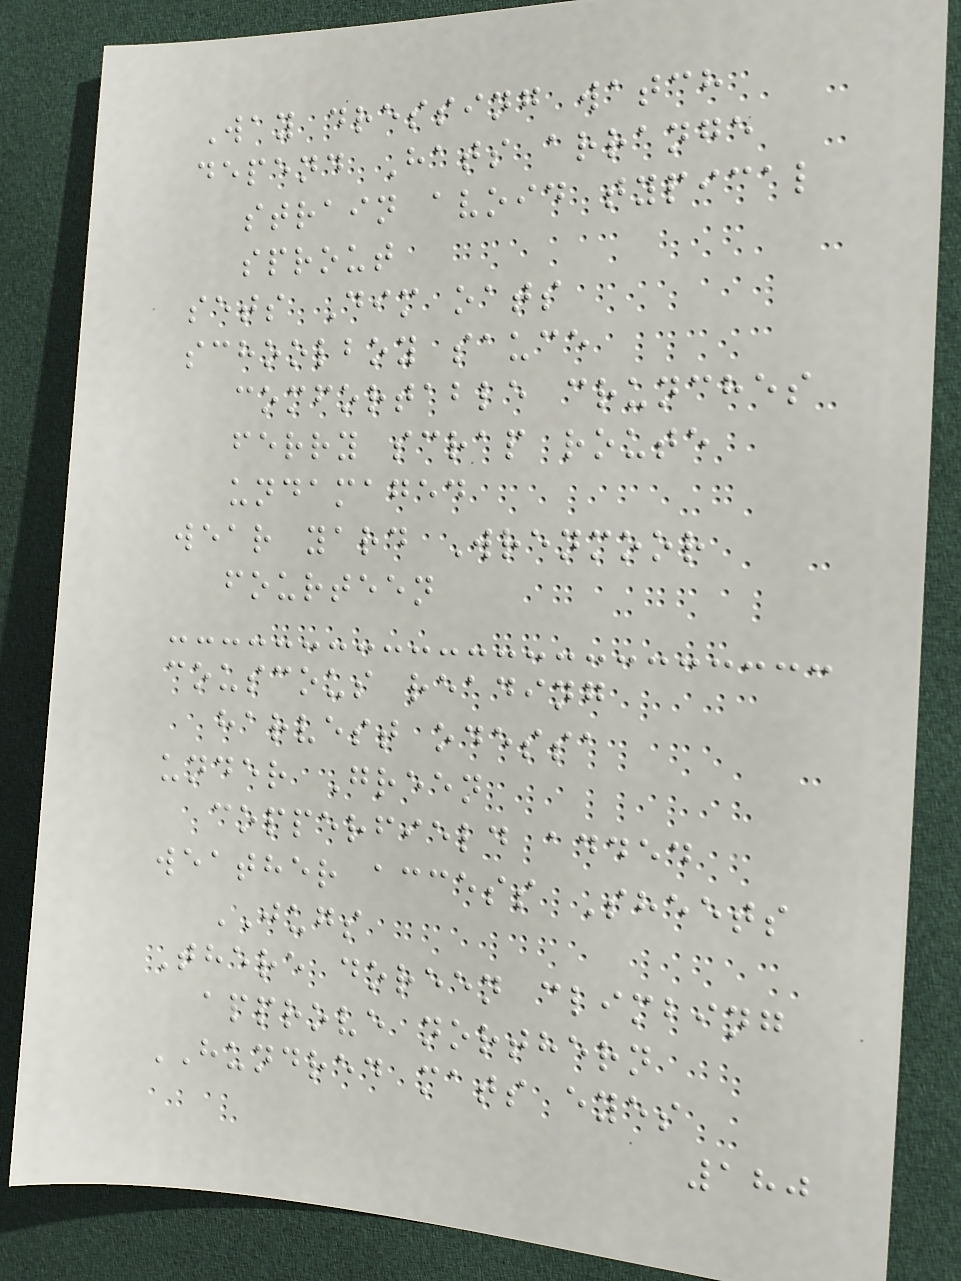Way dressing watch
depend Hats arrange
strain avoid typical
sprout
sets Dim oats
schoolboy sauce
comfortable crunches
ferry scrap route
undamaged
wear yard Wrenmoor
fourteen
couscous reading
harvest odessa
under Green
copperfield added
weather access Sheets
JUGS
There doreen climbing
approve northern
HUNDRED mats eyes
180
